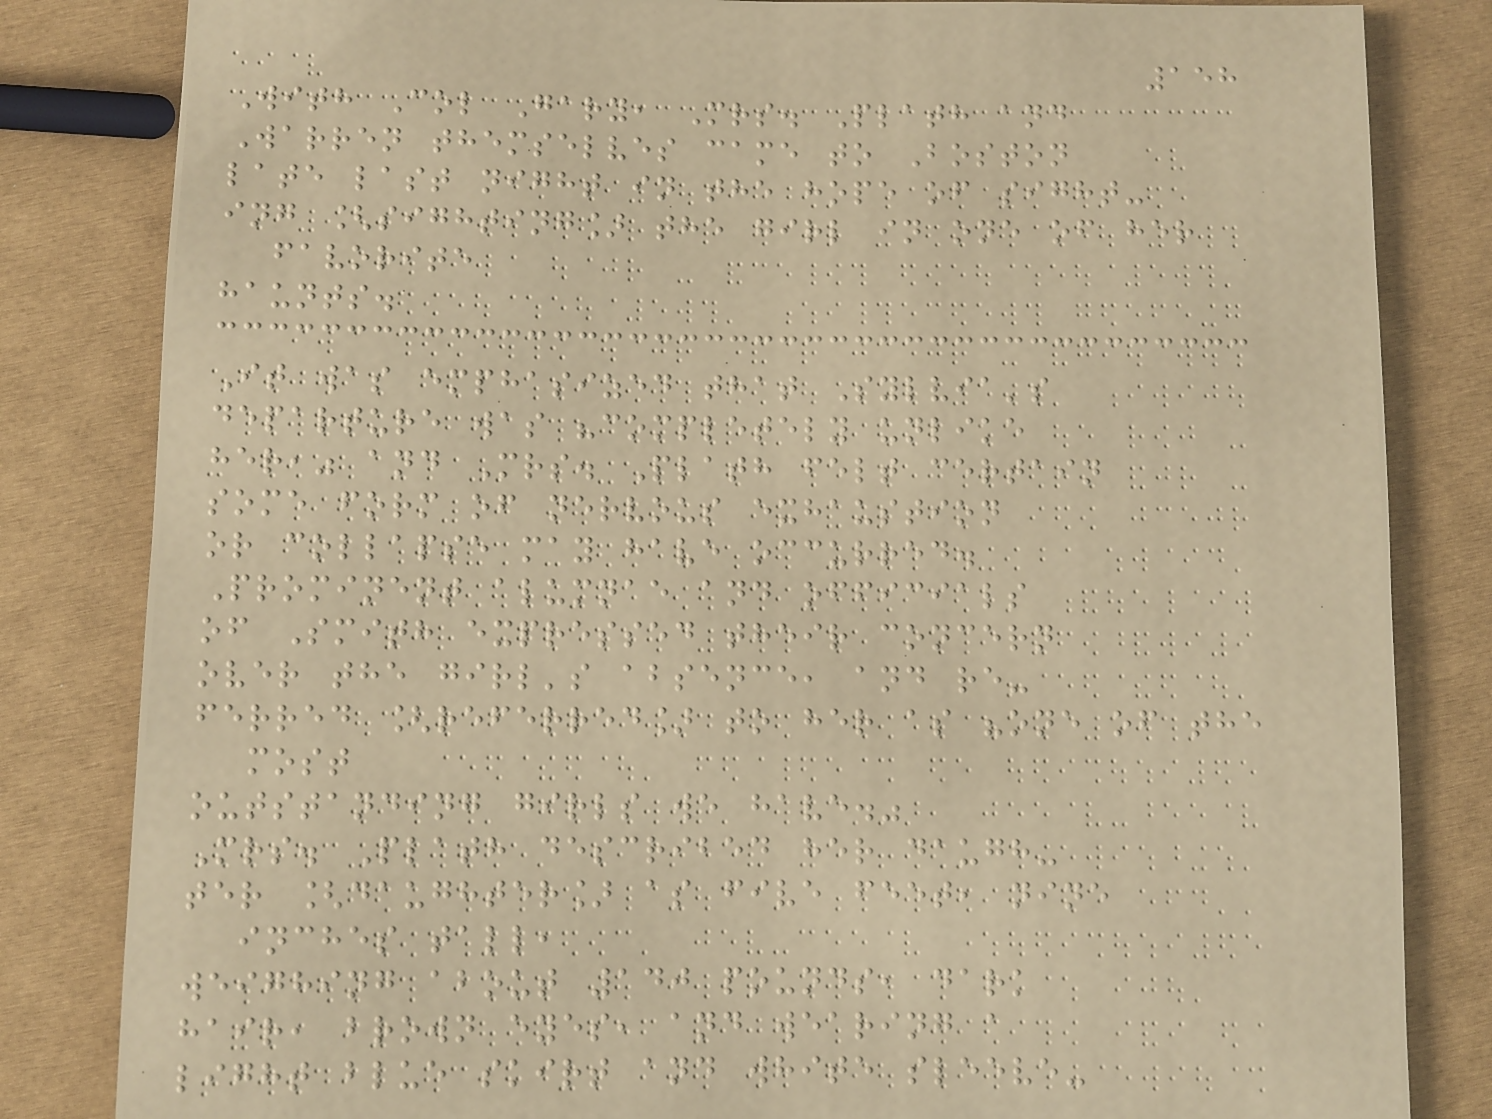158
With Col Gary, Mrs. Plath and
Warren themselves came to Boston
late last night in the hope of sight-
ing [sighting] the girl in one of her
favorite
haunts.
It was emphasized that Sylvia's
departure was "completely unlike
her," and Mrs. Plath felt certain
some form of nervous exhaustion
or collapse may have occurred.
Prominent alumnae and officials
of Smith expressed their concern
over the girl's absence, and re-
ferred [referred] to her as "one of the
most
outstanding girls we have."
Mrs. Plath described her daugh-
ter [daughter] as five feet, nine
inches tall,
weighing about 140 pounds, dark
hair, brown eyes, and wearing a
light blue skirt and white sleeve-
